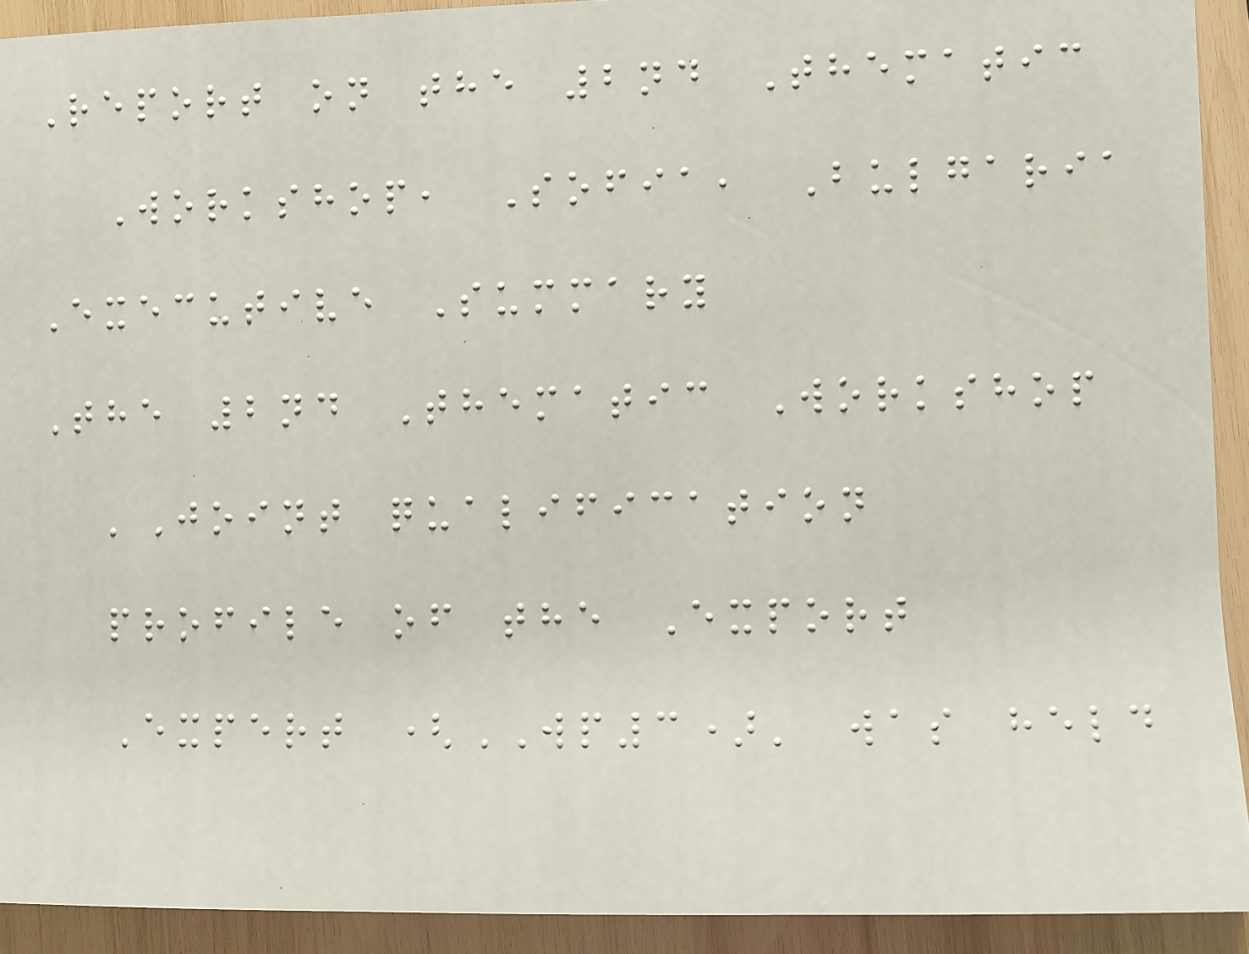Report on the 2nd Thematic
Workshop, Sofia, Bulgaria
Executive Summary
The 2nd Thematic Workshop
'Joint qualification
profile of the Export
Expert (WP3)' was held
